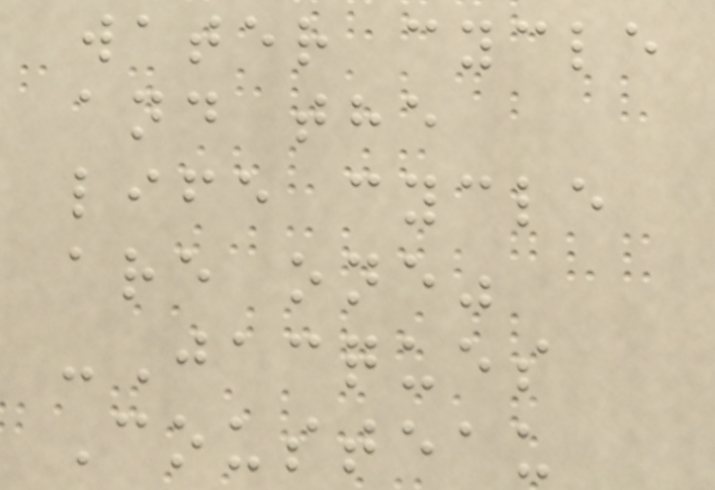water cycle
and the
life cycle
are one"
-Jacques
Cousteau
